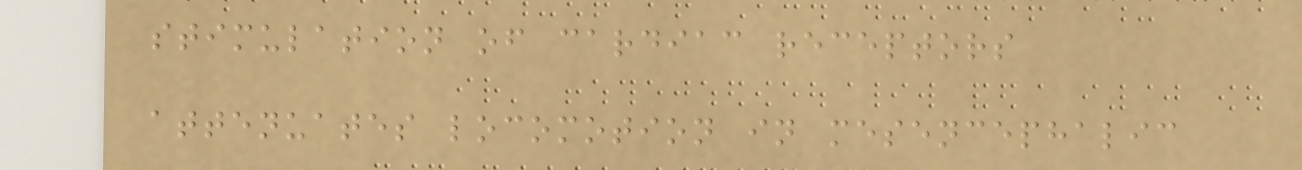stimulation of cardiac receptors
attenuates locomotion in mesencephalic
